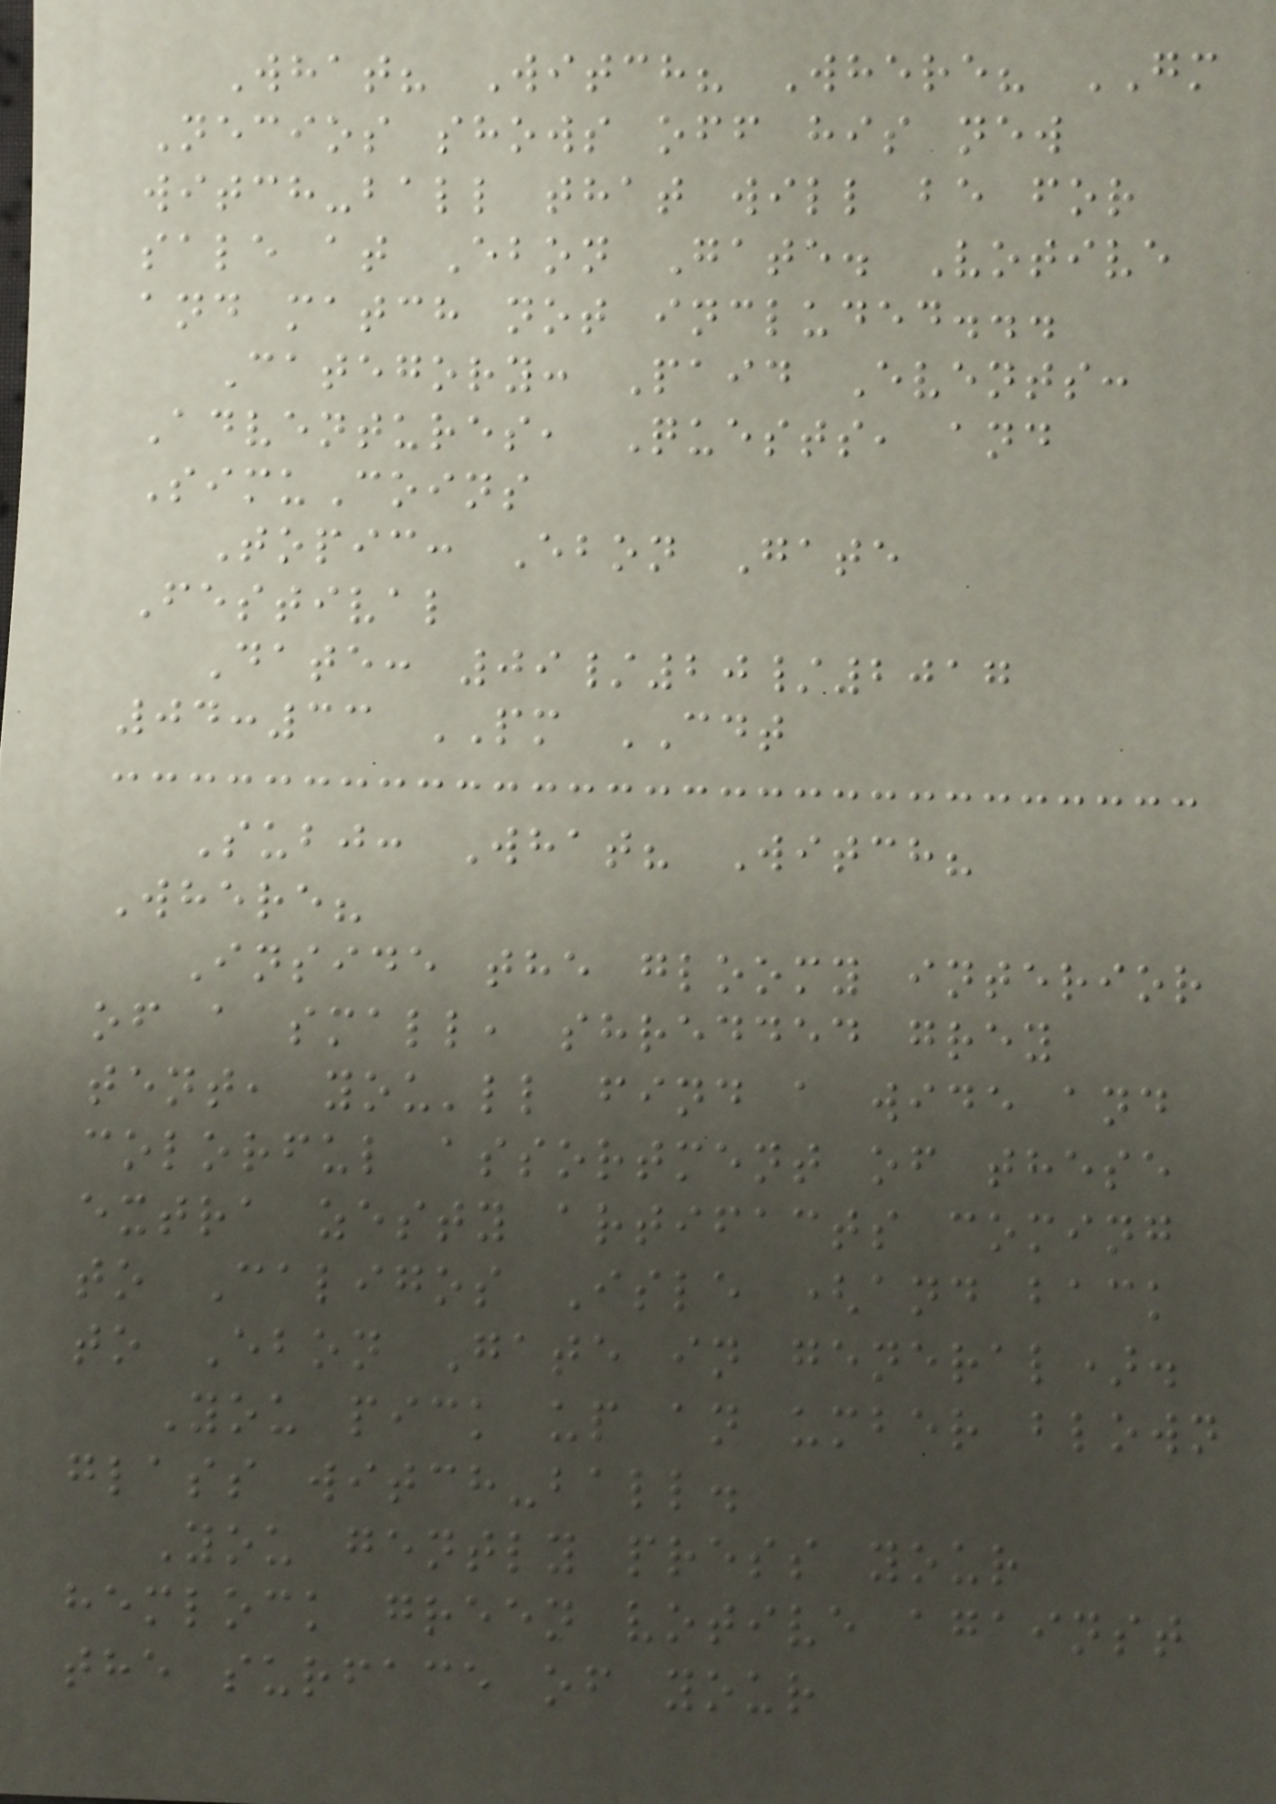What? Witch? Where? GM
Necios shows off his new
witch-ball that will be for
sale at Ebon Gate. Votive
and match not included...
Category: Paid Events:
Adventures, Quests, and
SimuCoins
Topic: Ebon Gate
Festival
Date: 09/20/2017
04:33 PM CDT
Subj: What? Witch?
Where?
Inside the gloomy interior
of a small, shredded grey
tent, you'll find a wide and
colorful assortment of these
extra zesty artifacts coming
to Caligos Isle (and back
to Ebon Gate in general).
You pick up an umber blown
glass witch-ball.
You gently press your
hemlock green votive against
the surface of your
